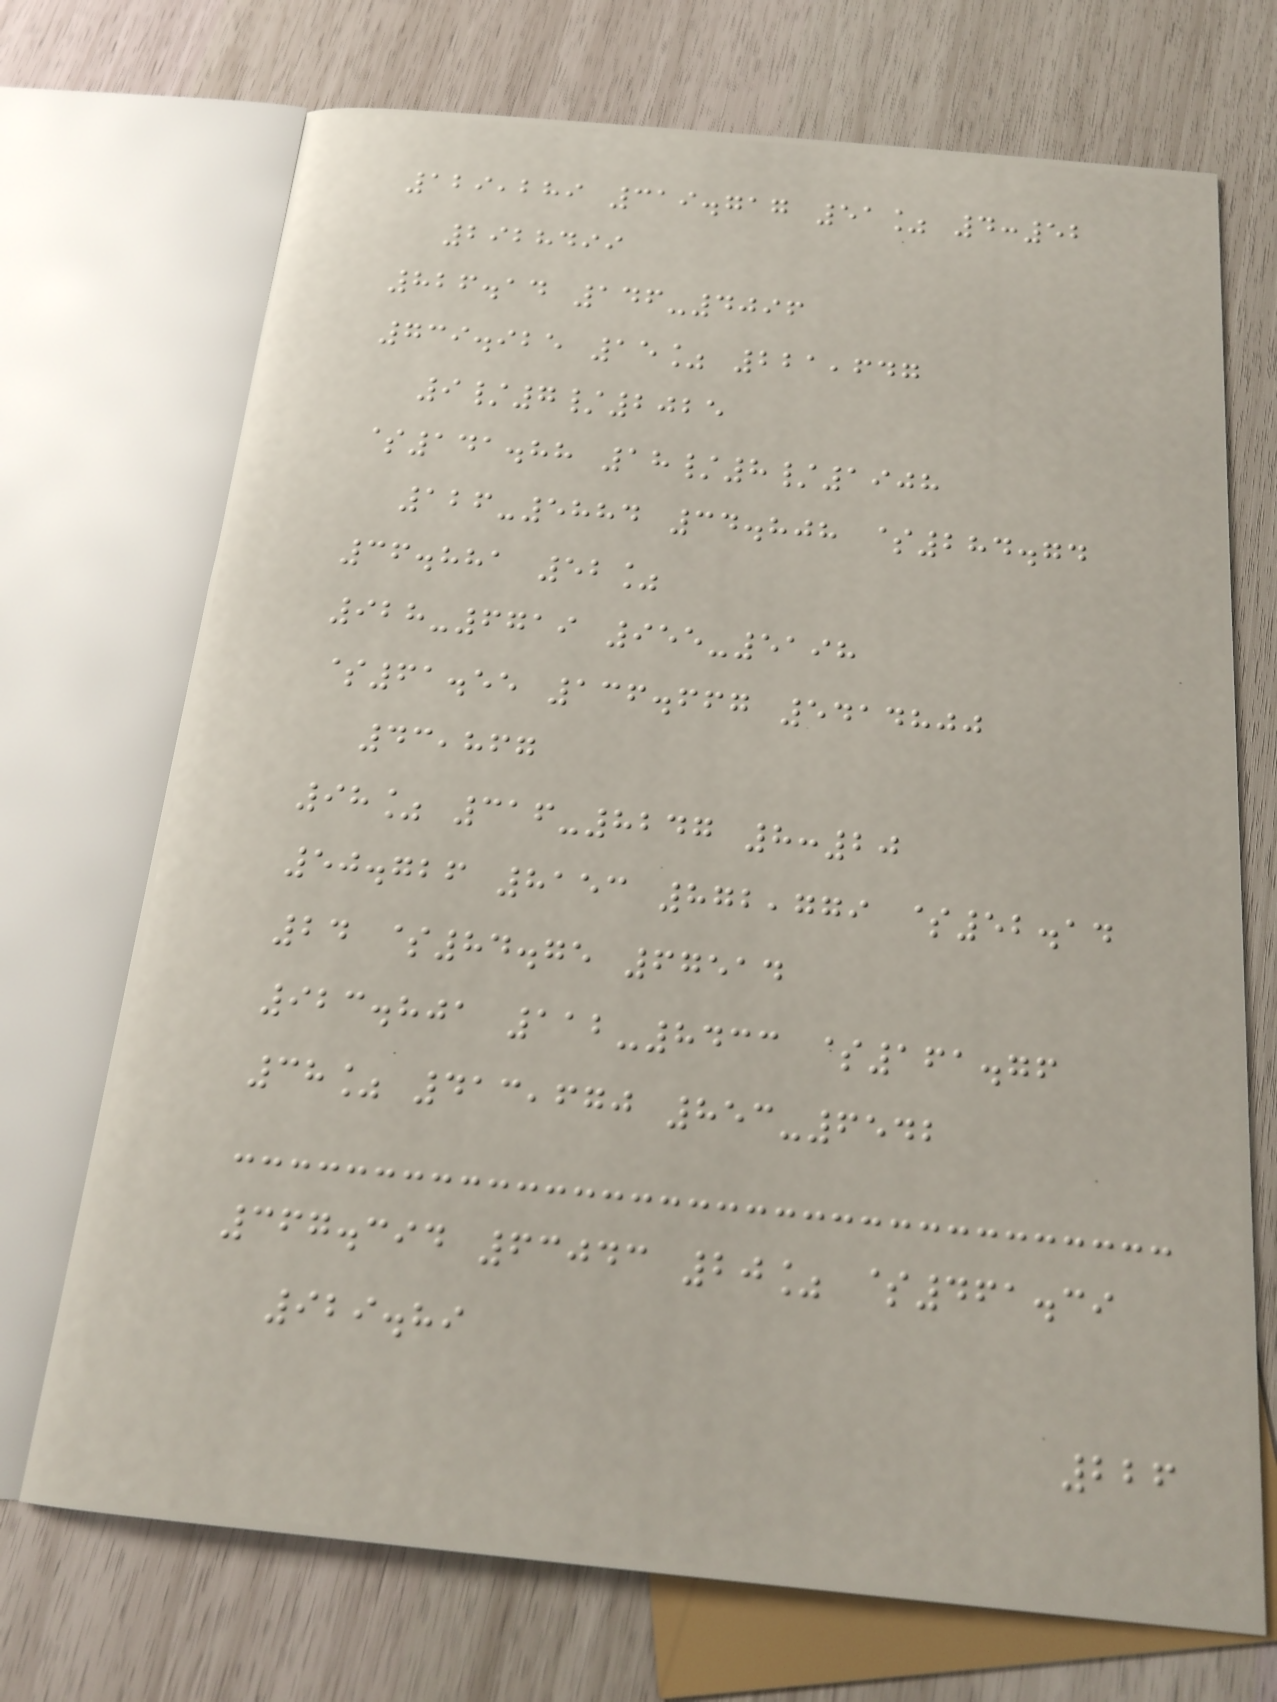129,289 319.717 51% 4:52
2928499
826.14 146-4096
739.925 15% 221,647
9/7/2025
$141.88 18/8/1908
126-5884 34.808 $284.74
36.881 52%
928-6719 955-5198
$61.55 136.667 5414800
43,867
98% 316-8247 8:20
50.726 8153 872,779 $52.14
24 $84.75 67514
923.801 112-8433 $161.76
38% 413,670 853-6542
367.394 63043 20% $461.39
929.89
226
